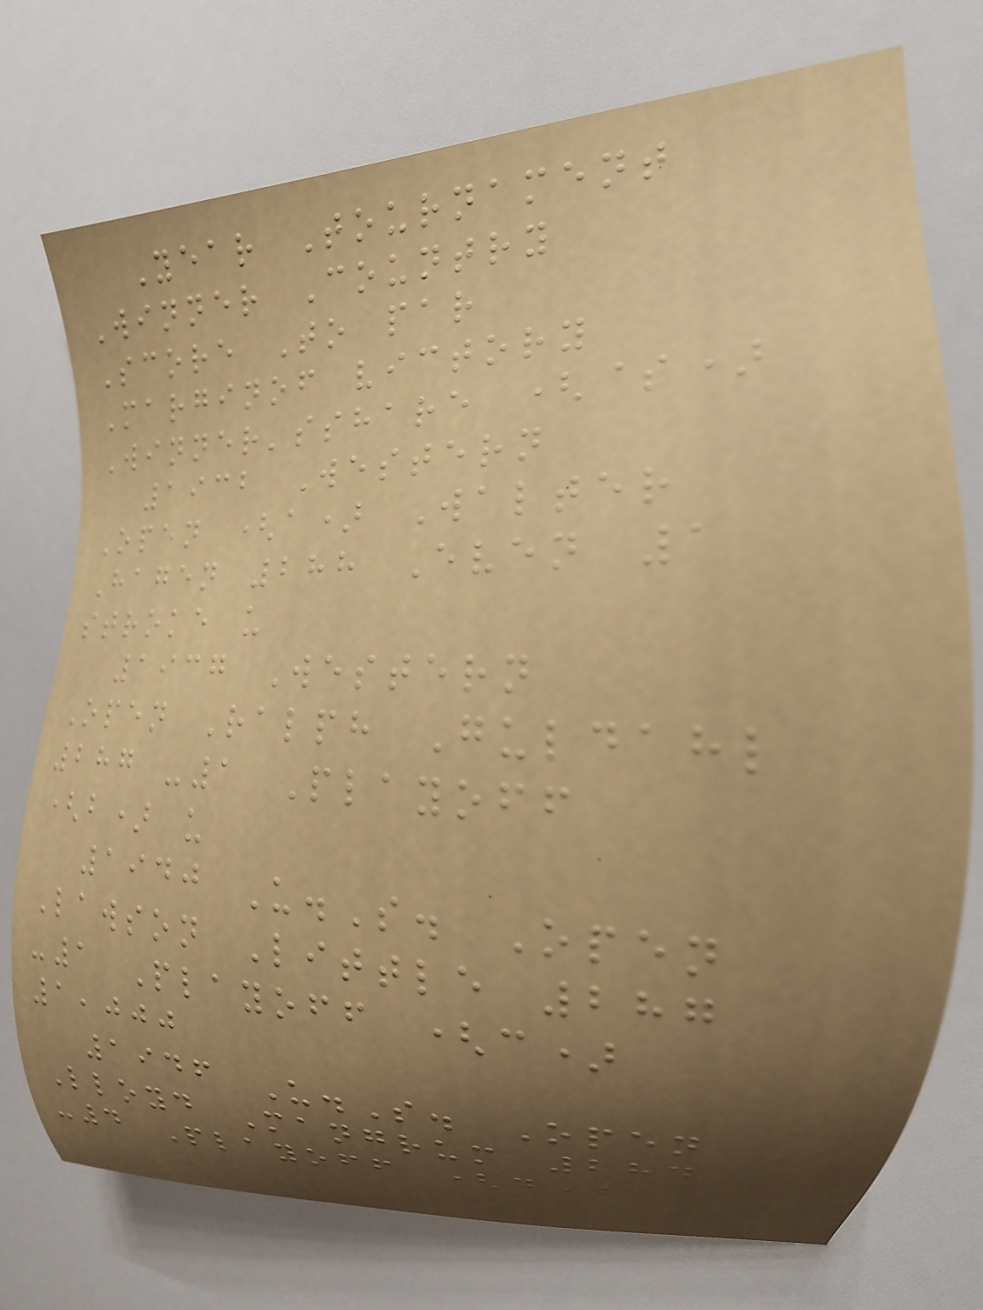Year Tournament
Winner Country
Score To par
Marginof victory
Winner'sshare ($)
1932 Western
Open (a) Walter
Hagen 288 Even 1
stroke u
1937 Western
Open Ralph Guldahl
287 -1 Playoff
(b) u
1940 U.S. Open
Lawson Little 287
-1 Playoff (c)
1,000
1946 U.S. Open
Lloyd Mangrum 284
-4 Playoff (d)
